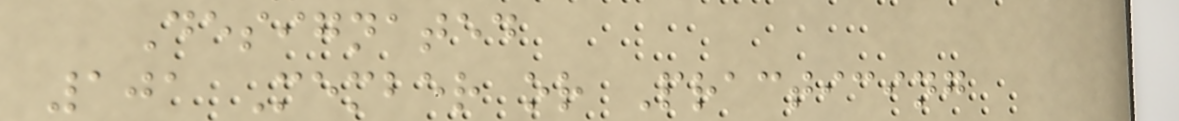Designated
101 Member or Practicing
